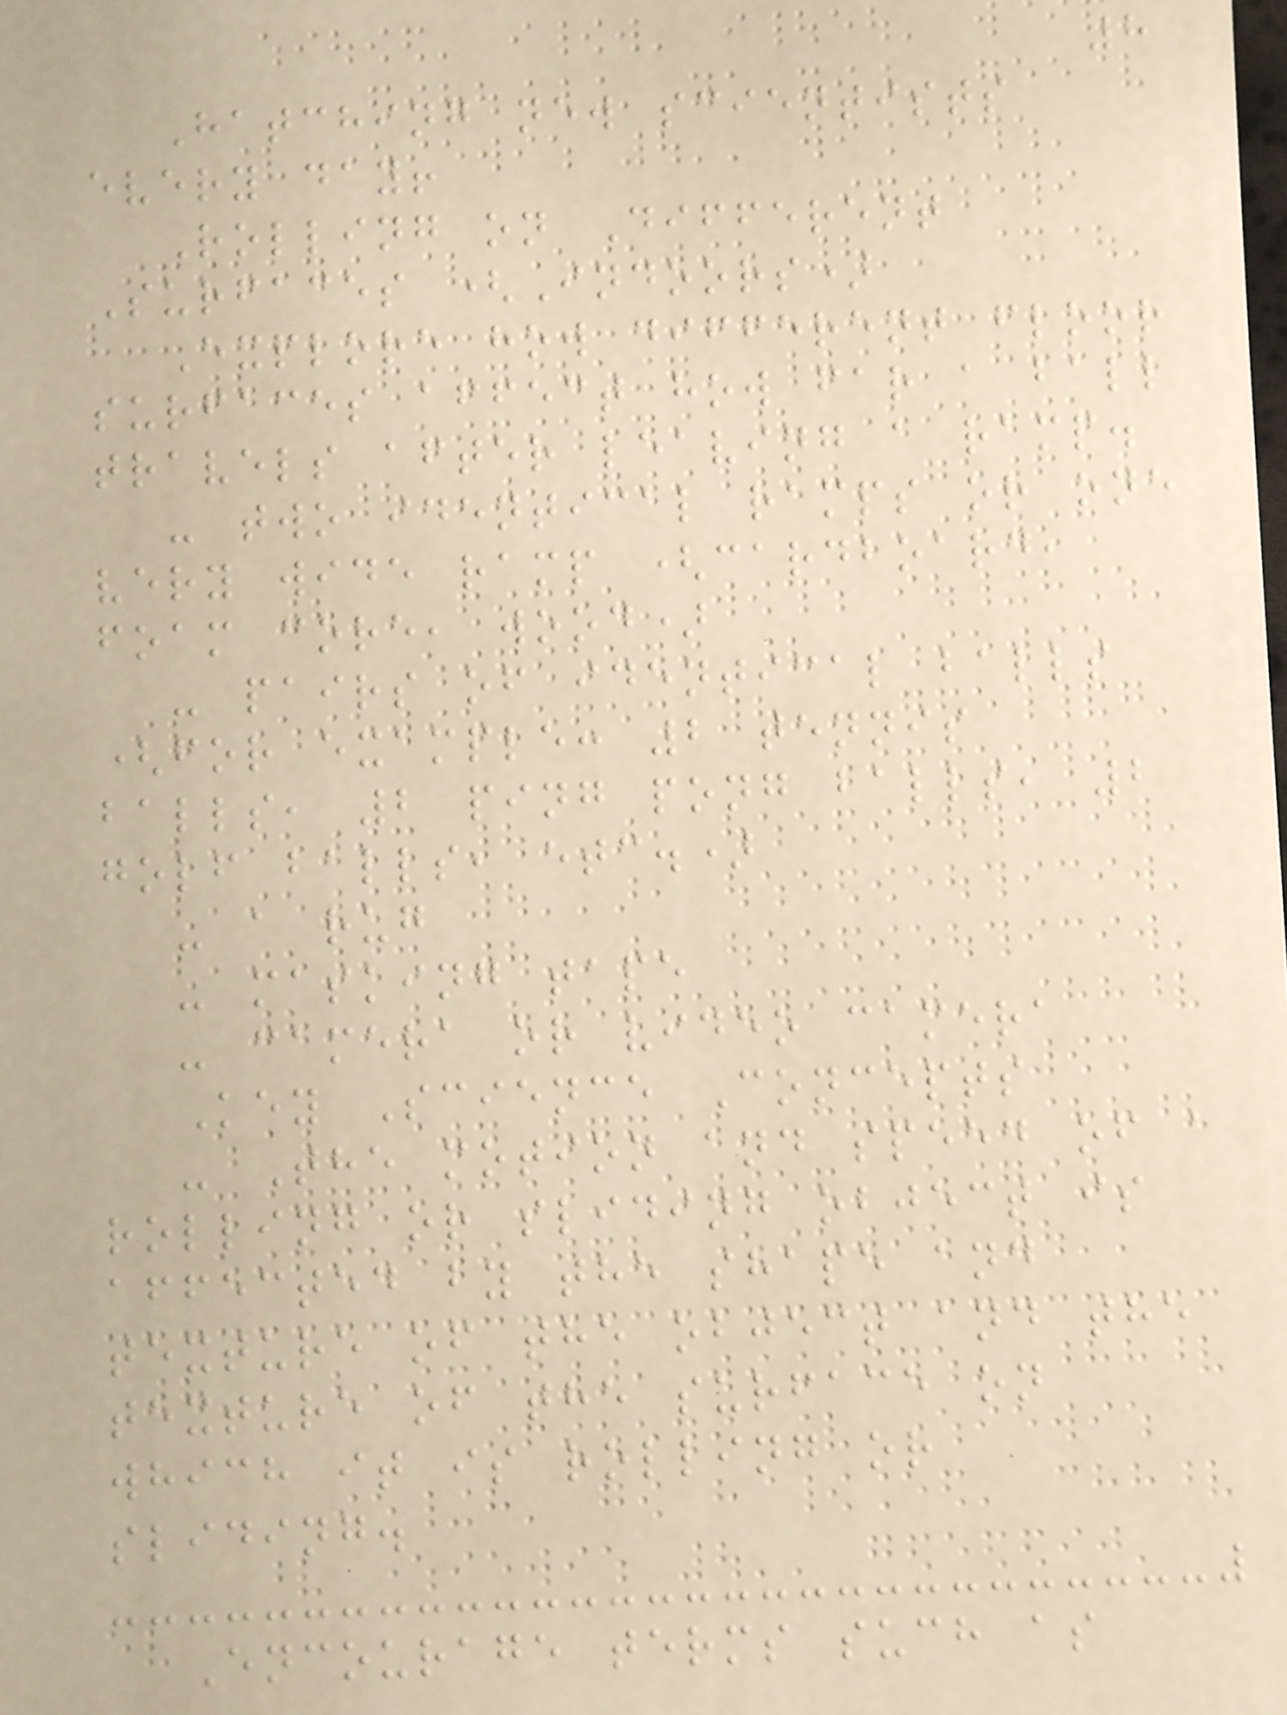8
Hatching new scientists
every day!
Rolling on Different
Surfaces (Indoors)
Explore how different floor
surfaces affect how far a ball
travels after leaving a ramp.
- two identical ramps or one
very wide ramp (cardboard,
foam core, wood)
- pairs of identical balls
(for example: 2 tennis
balls, 2 ping pong balls, 2
golf balls, etc.)
- a rug
- masking tape
- camera or video camera
Key Science Concepts
- The motion and speed of a
rolling or sliding object is
affected by the shape and
texture of the object and the
texture of the surface on
which it is rolling or
sliding.
Encourage terms such as
